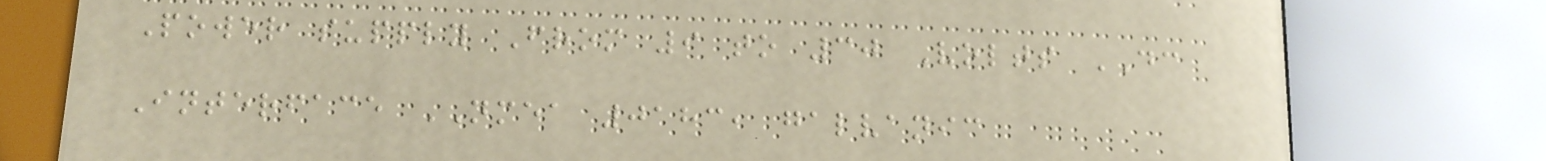Power supply From 9 to 30 Volts DC
Interface NMEA 0183, galvanic
